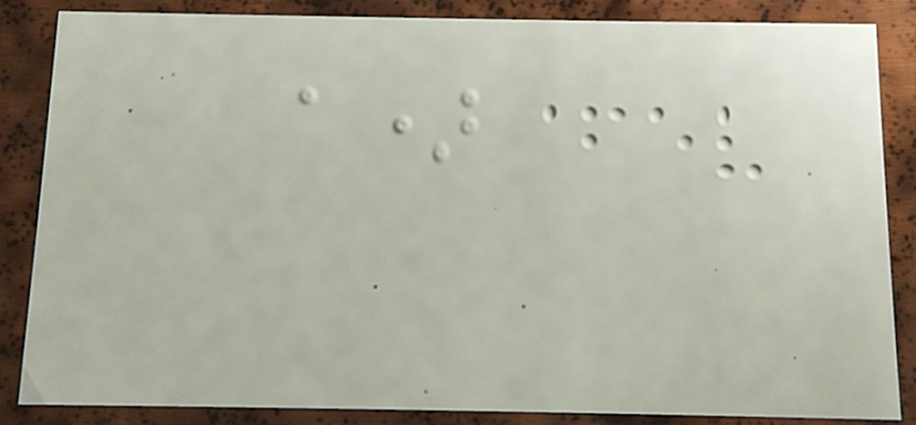a)
